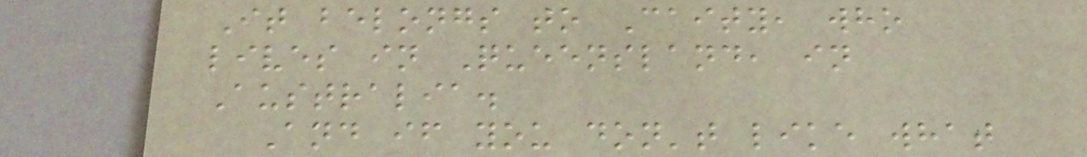It belongs to Caity, who
lives in Queensland, in
Australia.
And if you don't like what
